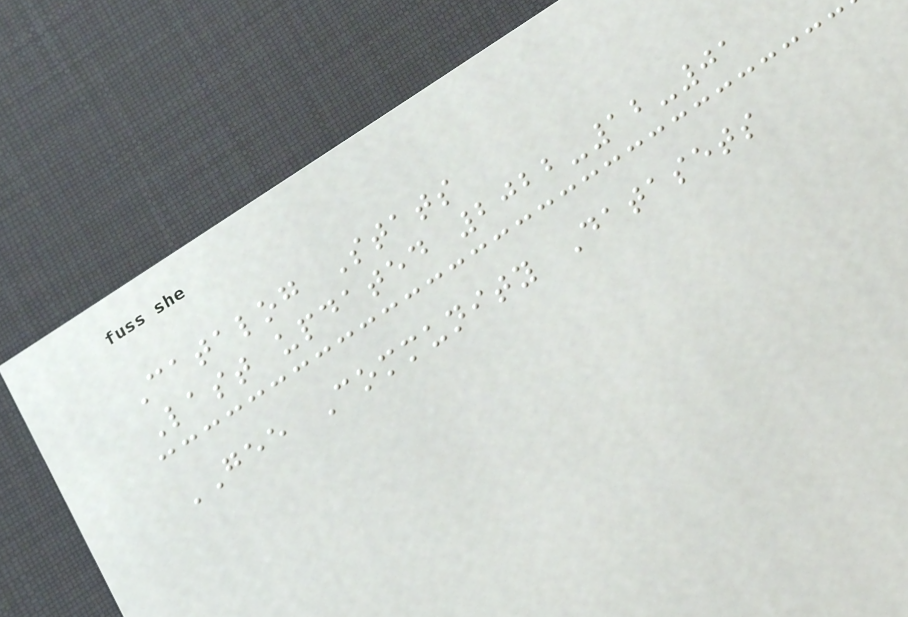Catalog Stats
Last updated 2022-12-01
GEE Community Datasets
